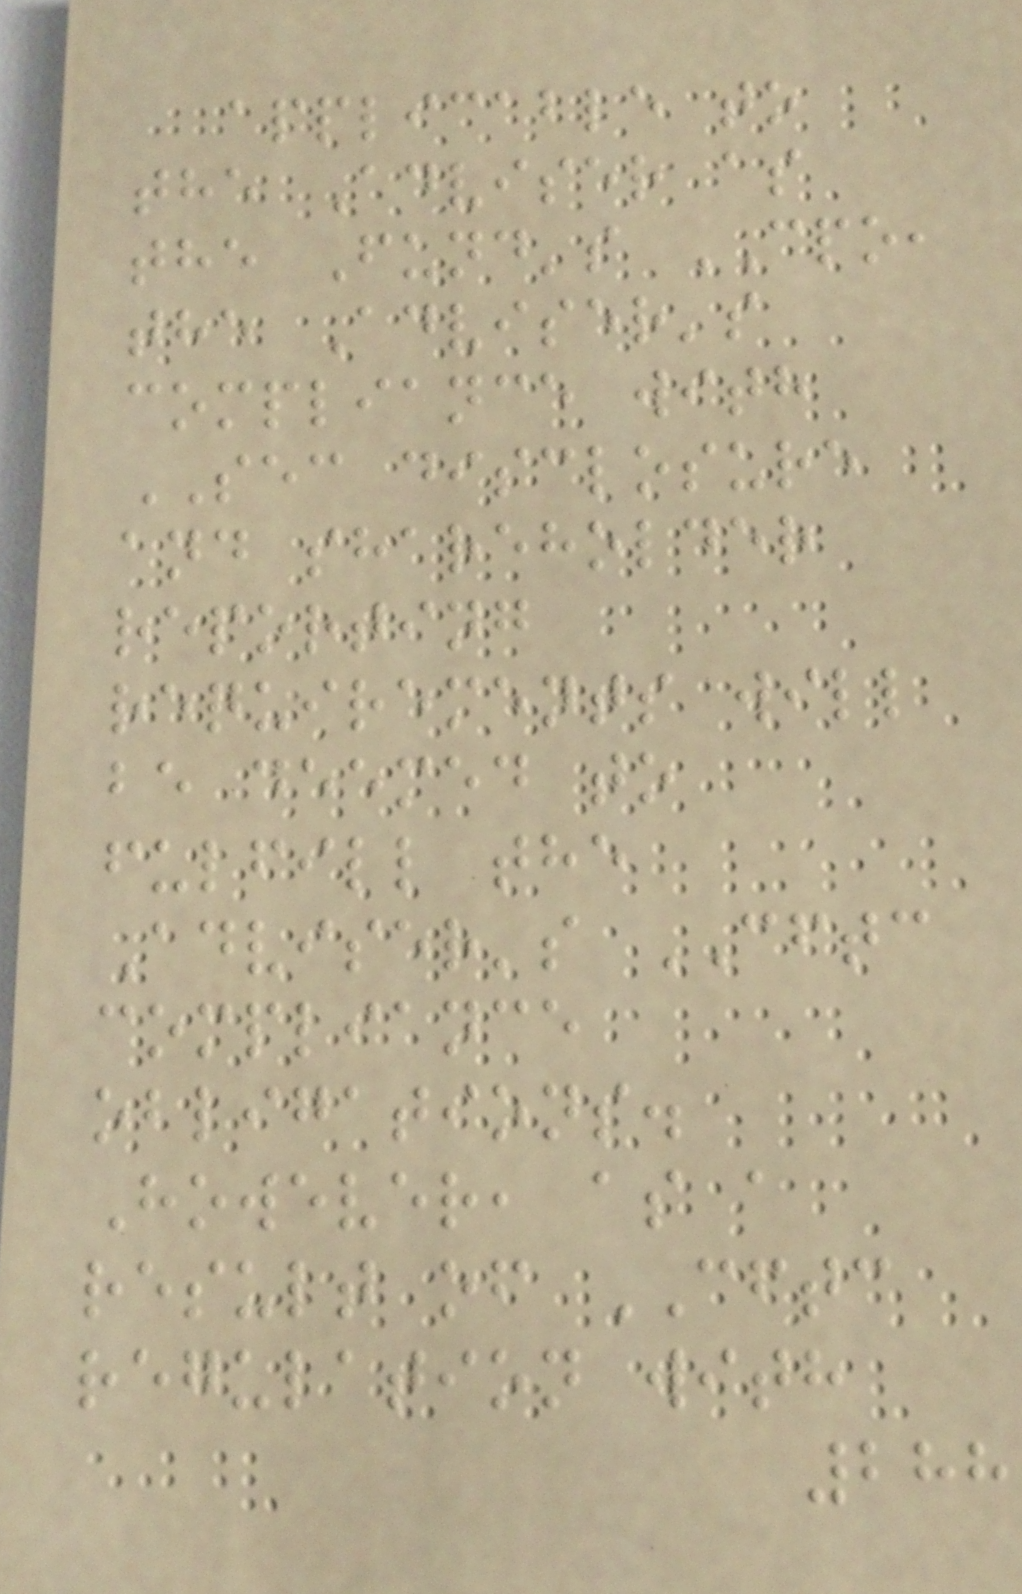applicable to
the Adviser as
the Fund's CPO,
the Adviser's
compliance with
SEC disclosure
and shareholder
reporting
requirements will
be deemed to
fulfill the
Adviser's CFTC
compliance
obligations.
However, as a
result of CFTC
regulation with
288
